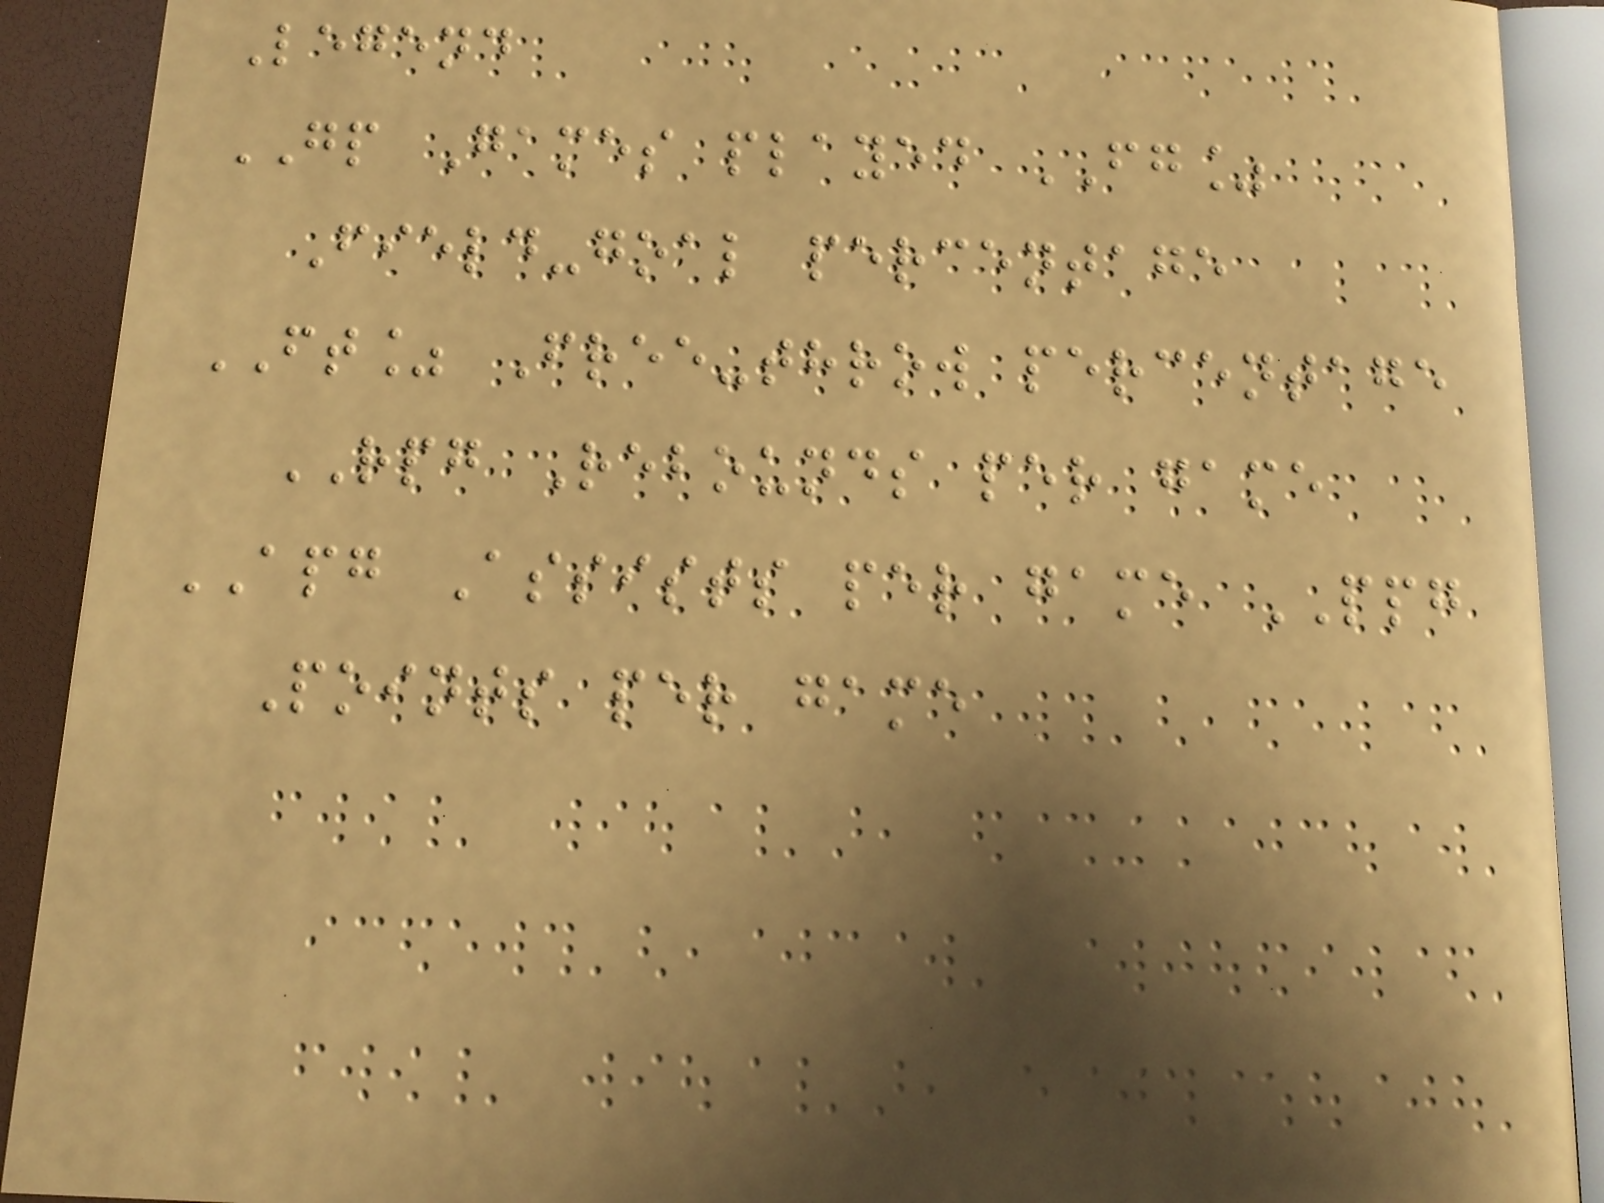Legend
GP Games played FG%
Field-goal percentage
FT% Free-throw percentage
RPG Rebounds per game
APG Assists per game PPG
Points per game
